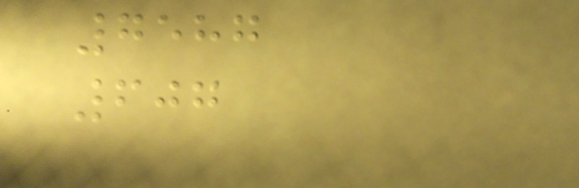7587
607
